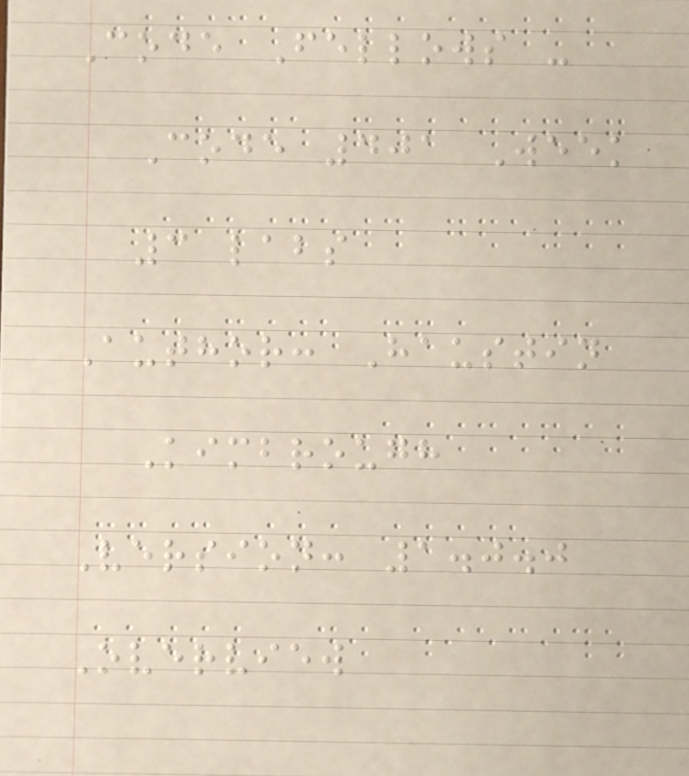Code Fellows -
Code 401 Week
3 labs
Author: Haustin
Kimbrough
Version: 1.0.0
Overview
